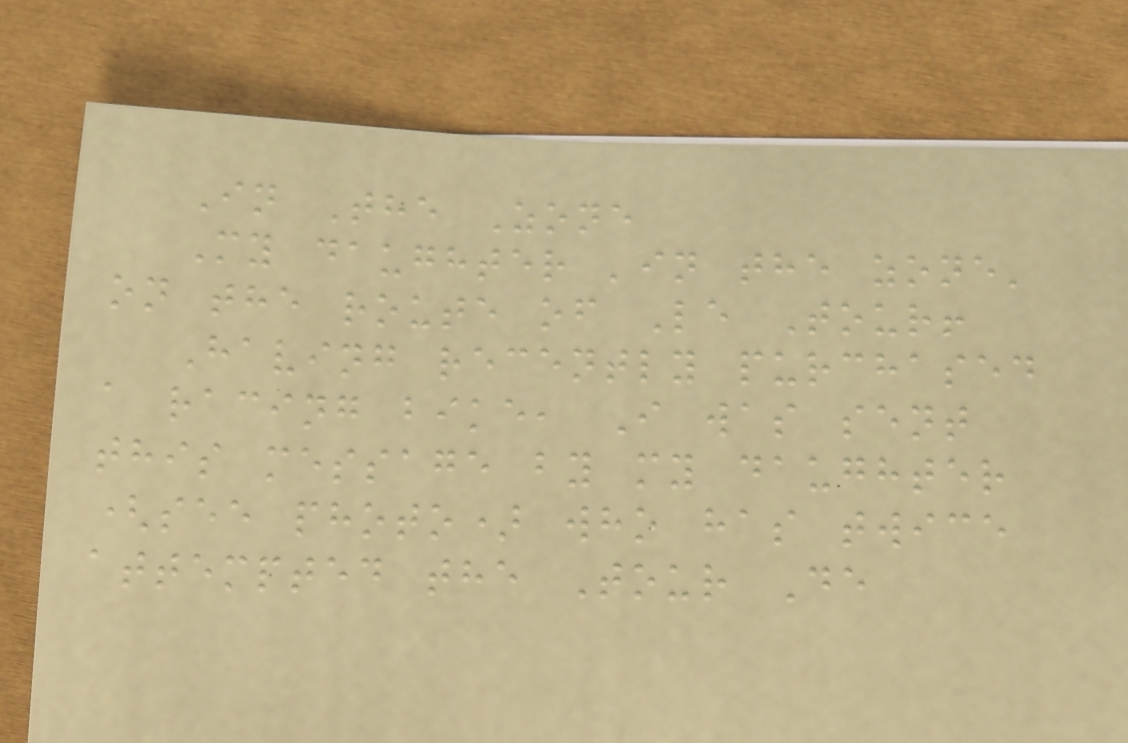In The Zone
My daughter 'in the zone'
on the route of Le Tour!
Having recently purchased
a racing bike, I was sent
this message by my daughter
(see photo) who has twice
attempted the Tour De
